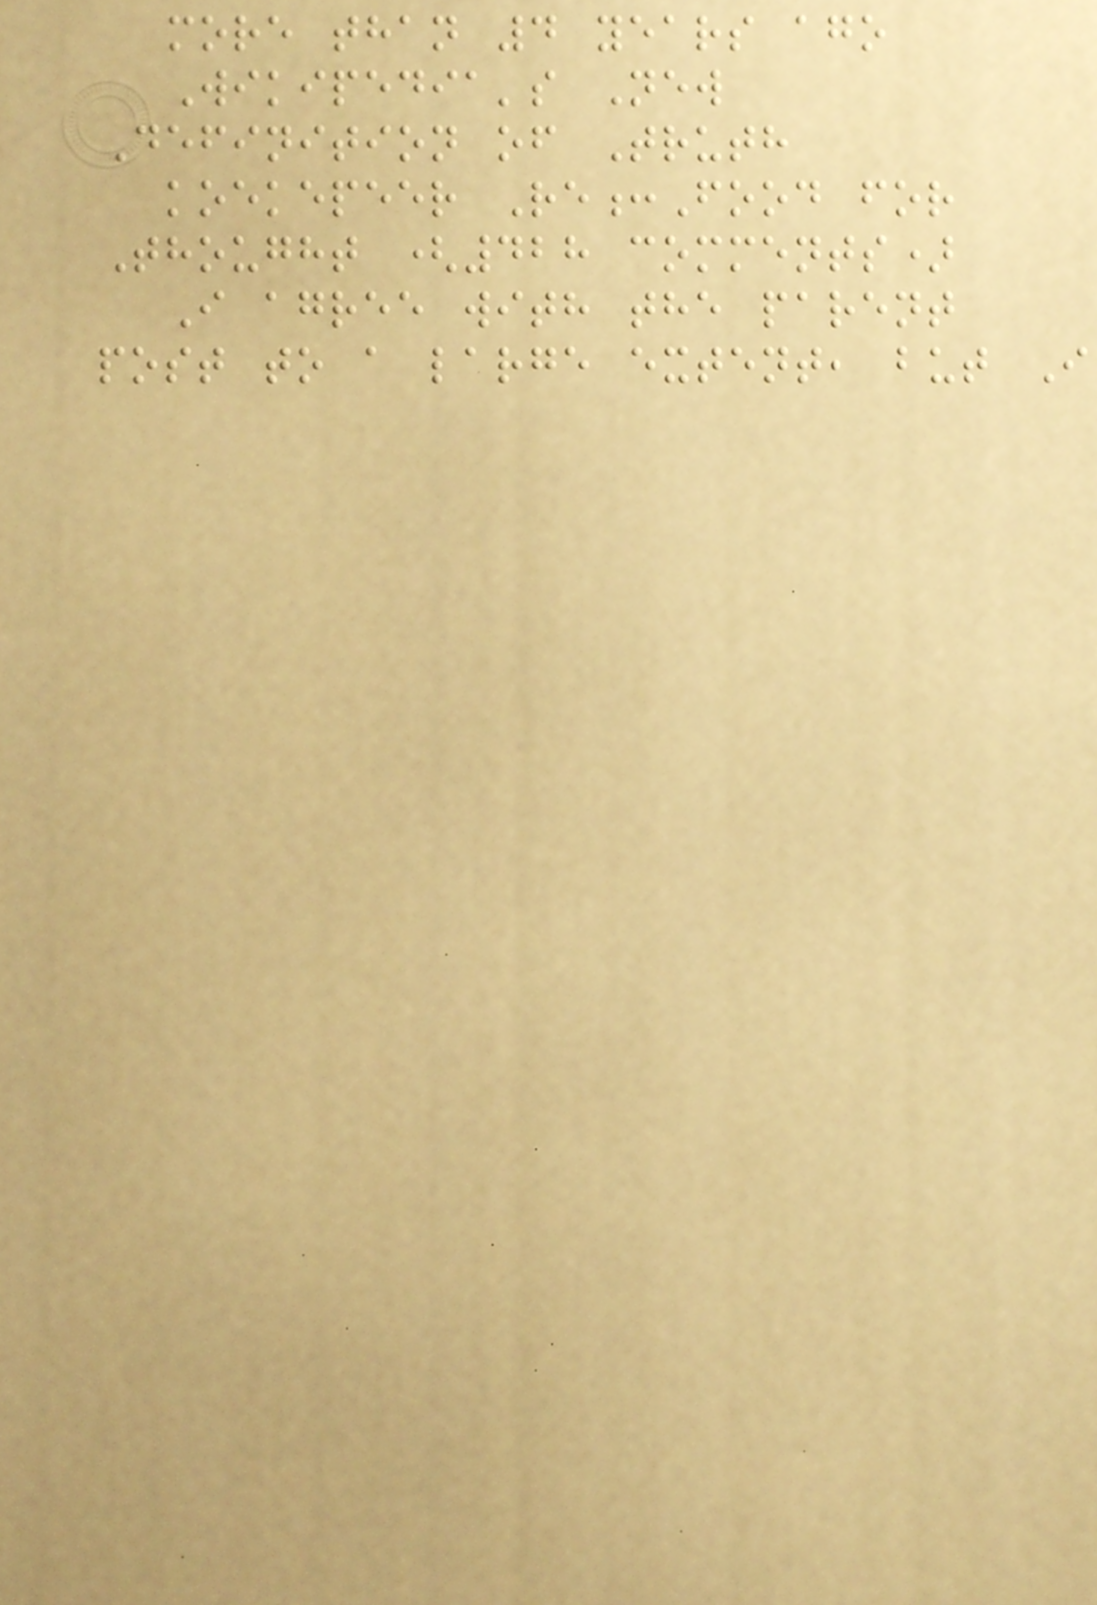more than 4 years ago
Wikipedia's New
Definition of Truth
koekepeer Re:Food for
Thought (428 comments)
I agree with the parent
post to a large extent, but I
